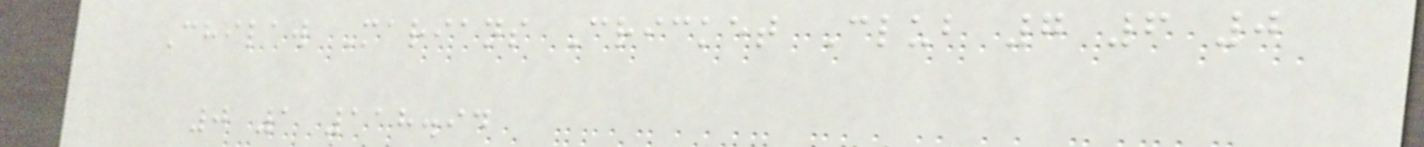Chilaw Marians Cricket Club 7 6 0
0 1 118.94
